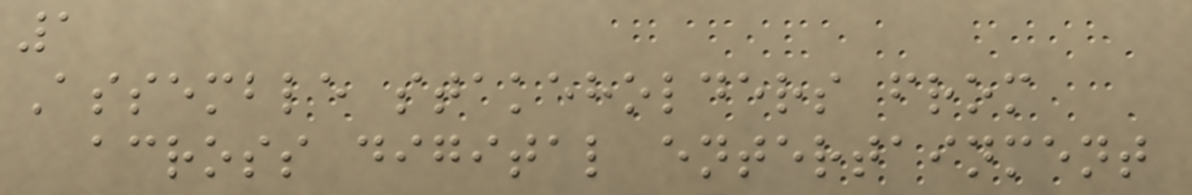1
Assemble stakeholders from
across digital entertainment
